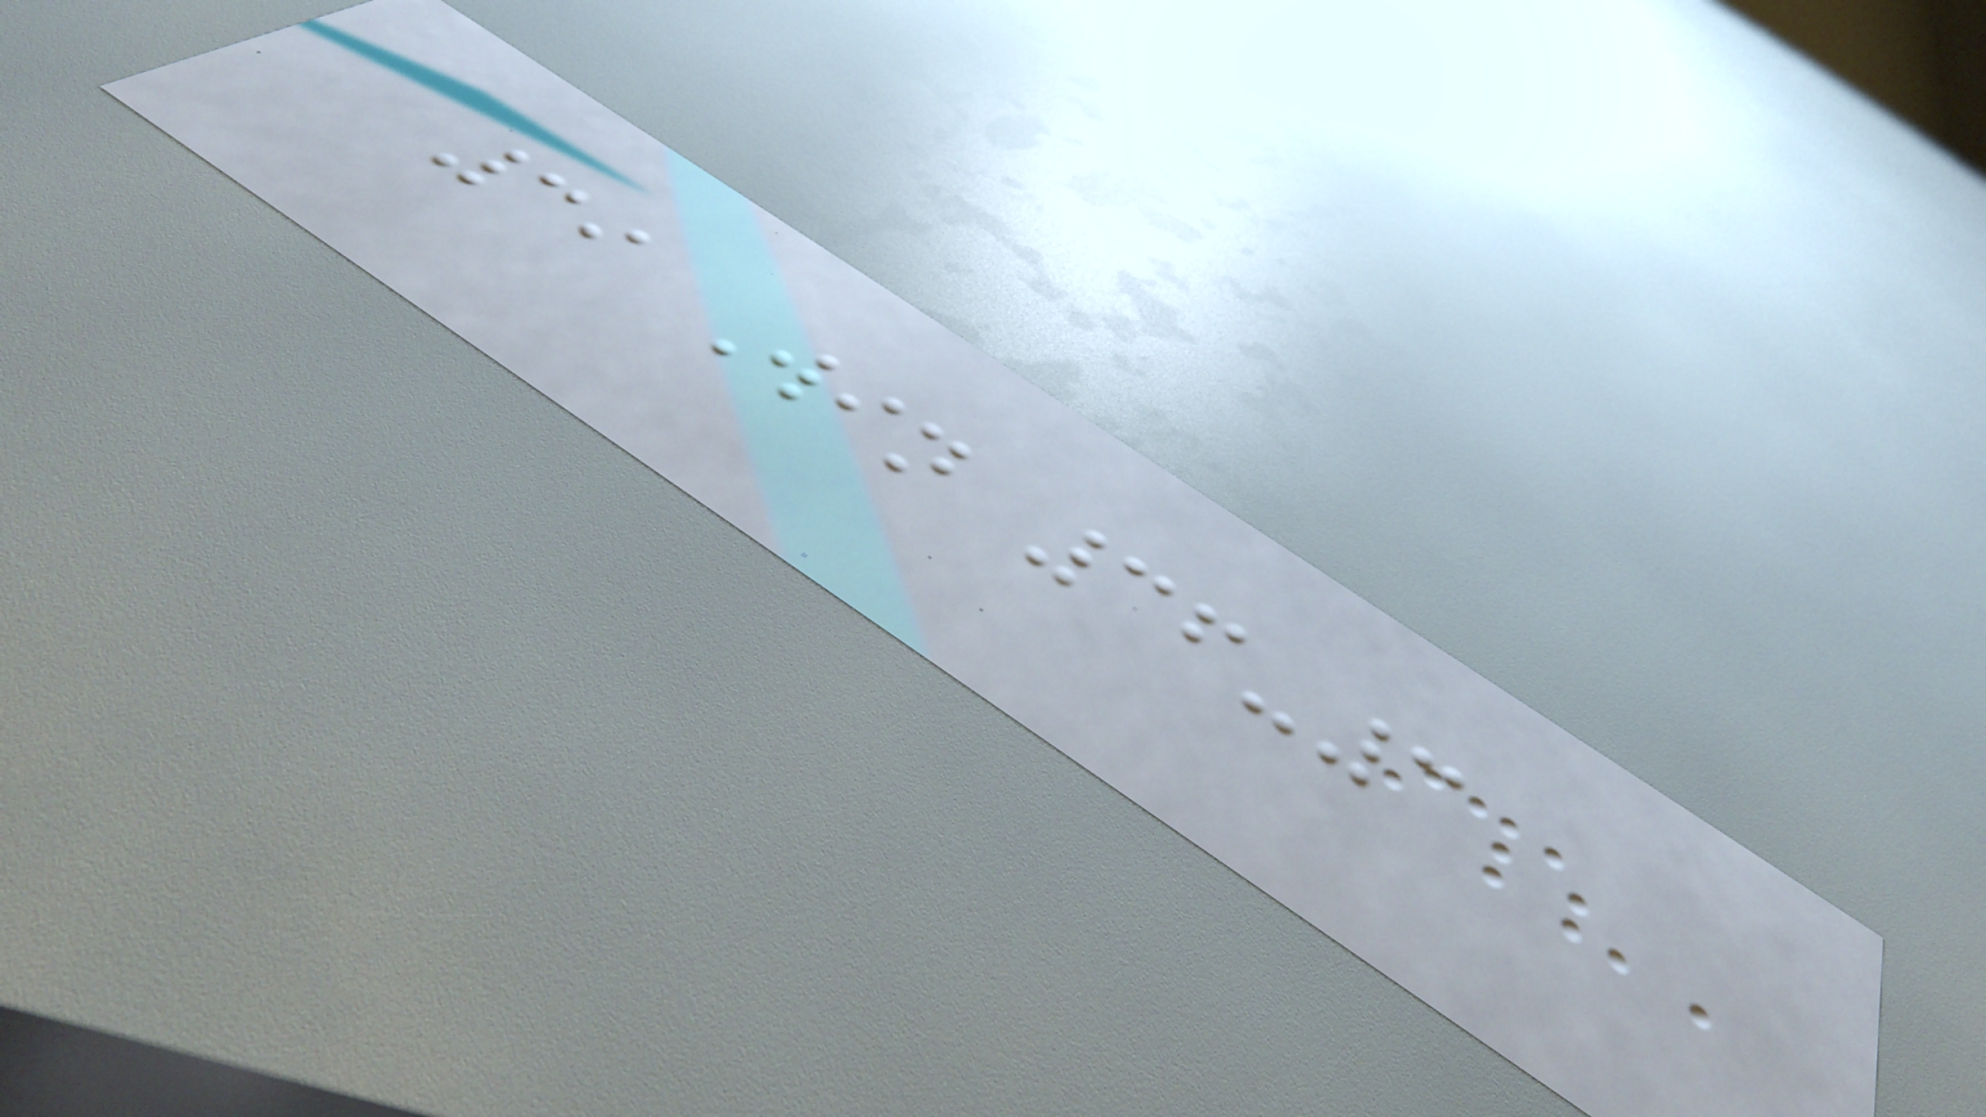39 Win 36-3
